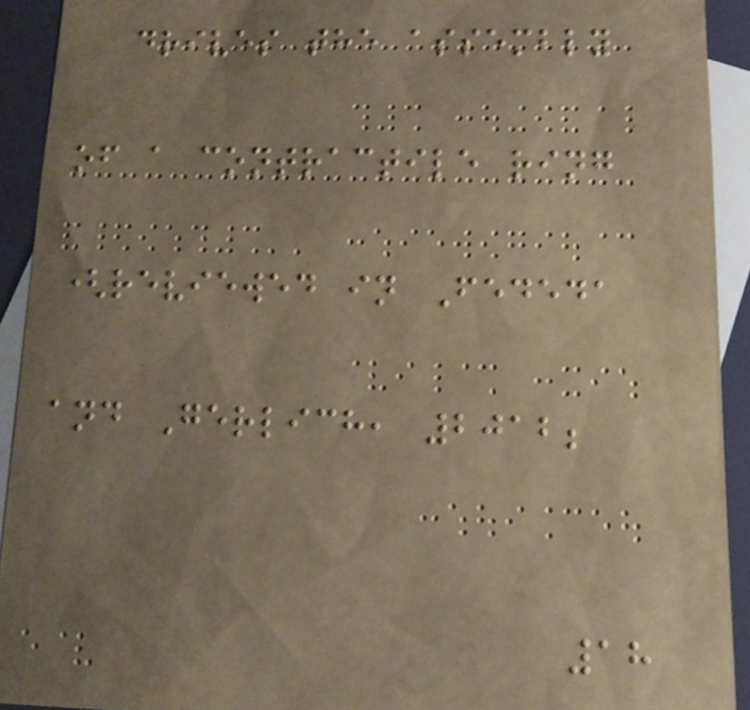drives the assembly
of a contractile ring
(reviewed in Fededa
and Gerlich, 2012;
18
